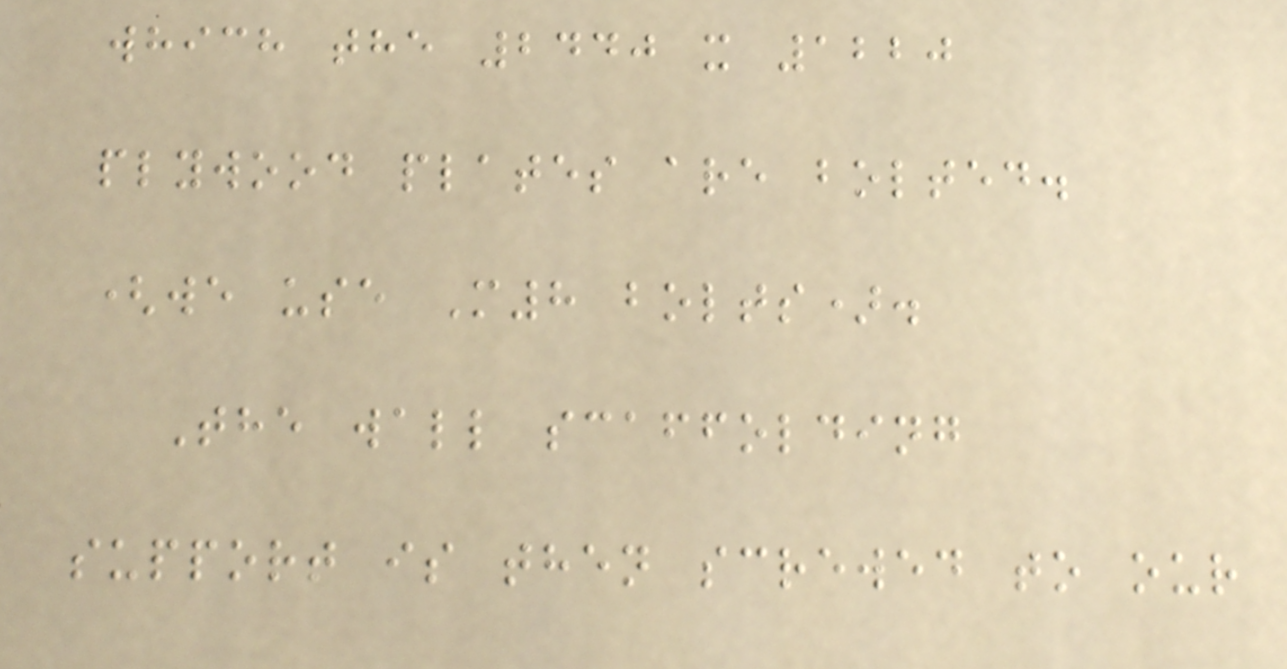which the 2440 x 1220
plywood plates are bolted.
(we use M8 bolts).
The wall scaffolding
support is then screwed to our
